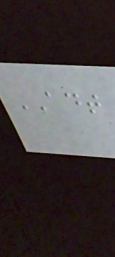ADT
